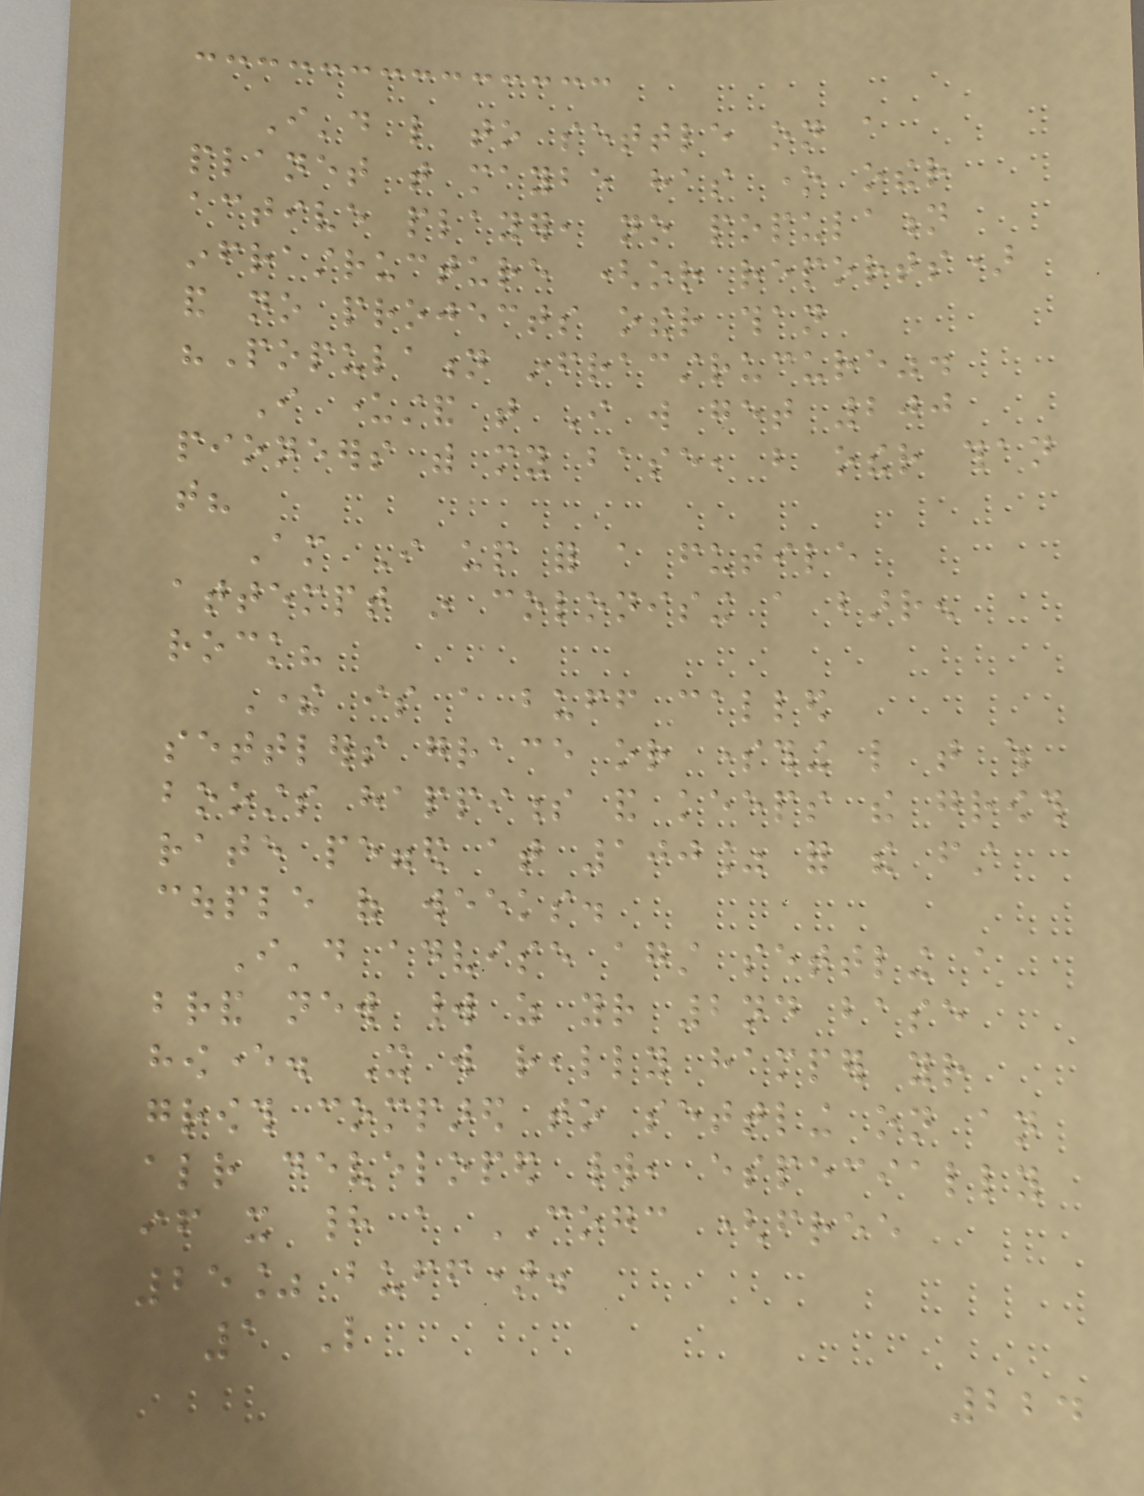I'd like to settle on a
planet that maybe has one other
active player, no population
infrastructure (or reports)
and no projects other than
"Population infracstrucure".
I understand that I will get 200
pioneers with my base, but other than
that?
Am I up for a futile
attempt in colonising a barren
rock?
There is a buff called
settlers grace or something like that which
boosts happiness and keeps the growth
rate pegged at 100% for the first
couple of weeks.
I'd advise against settling a
brand new world as your 2nd base
however. It will really hamper your
growth compared to settling on an
already developed world, especially
if it had a COGC (free
25% buff).
1 Like
224
